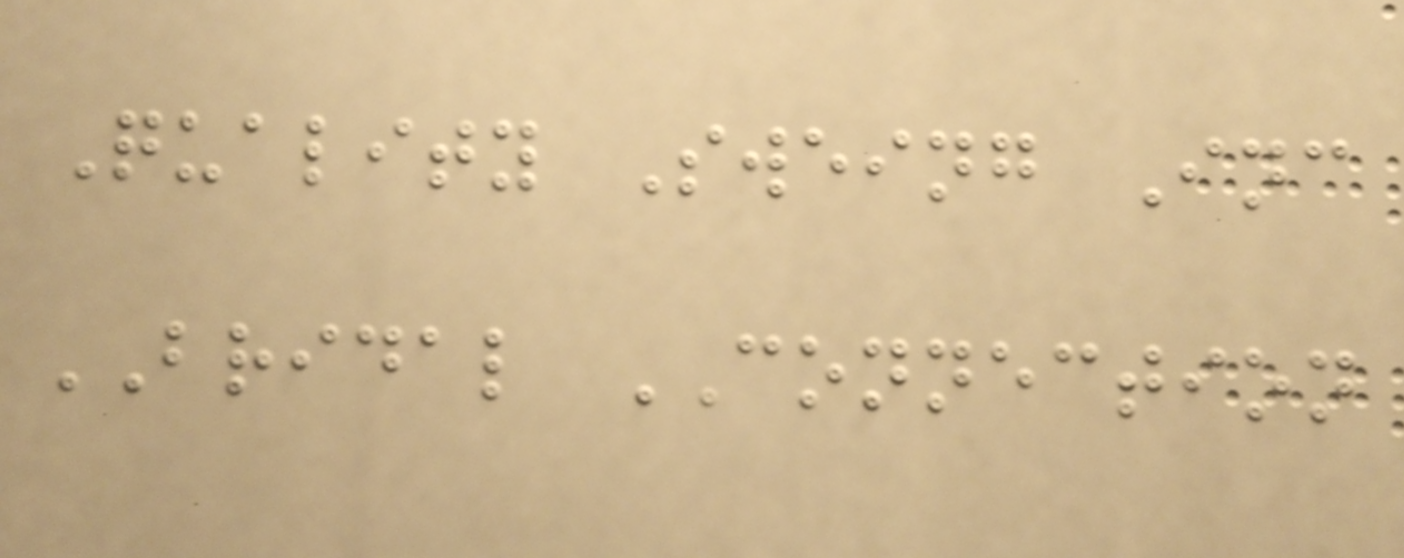Quality Sweing Inc
BRIDAL CONNECTION
